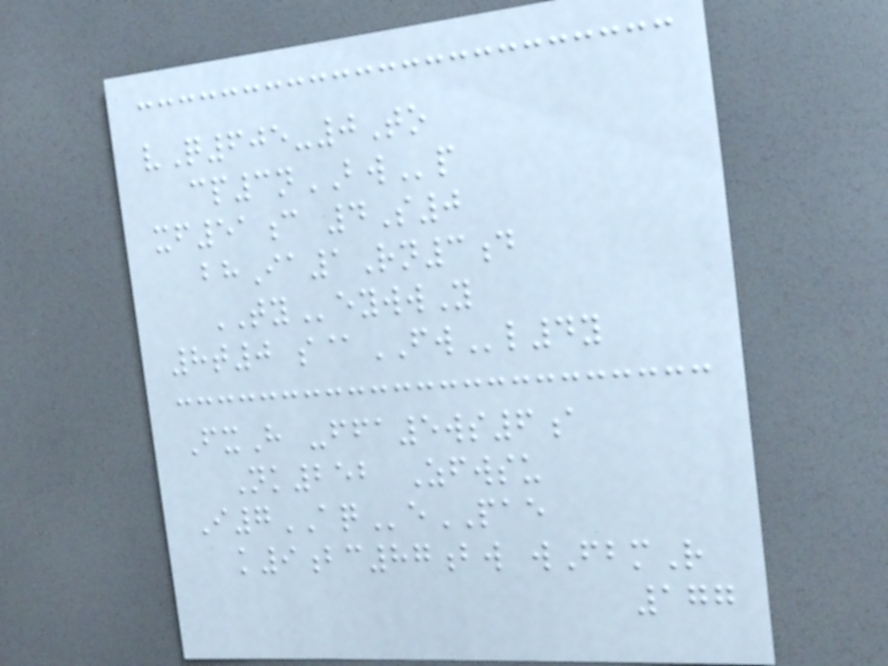vQ605-0To
cp3nBWp
xf51c 4S0
bhIa1Rn3d
TYeywwY
8t0 s@FWl4y
FxH -ffa5ws6a
Nk252 Zfwsu
I7AQePAE
k9bc87bw wFbmR
177
